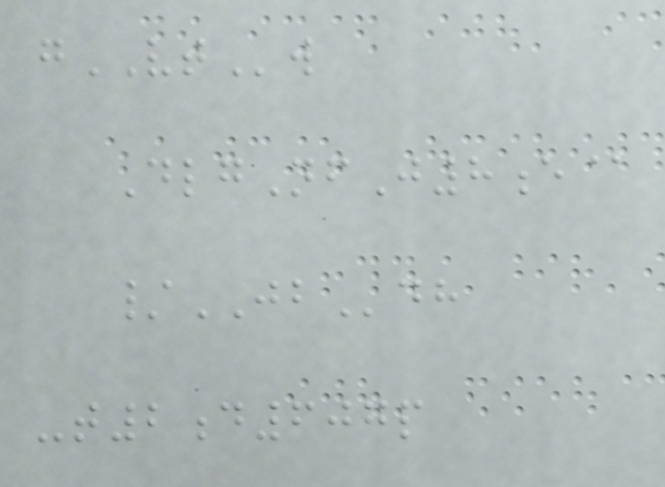gVTw
DlgNfJ8e@
/JBdh
-t2d607p
